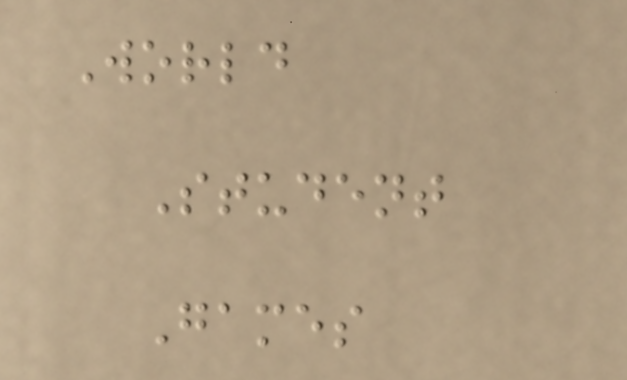World
Student
Games
